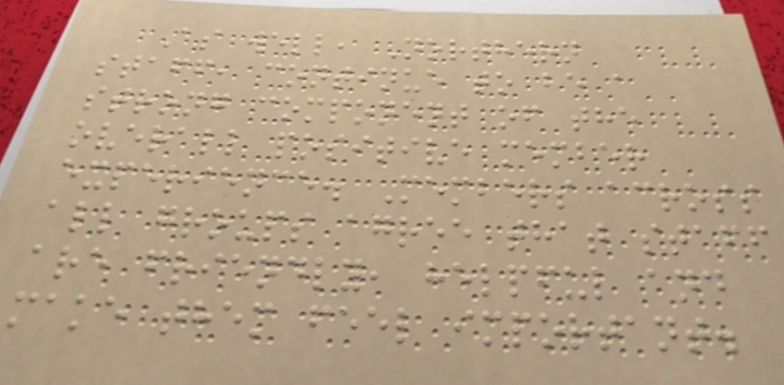As well, Northern
staff, continue to be a
strong component of the
overall positive member
experience. Members across
all groups agree that staff
are friendly, helpful and
make them feel important.
